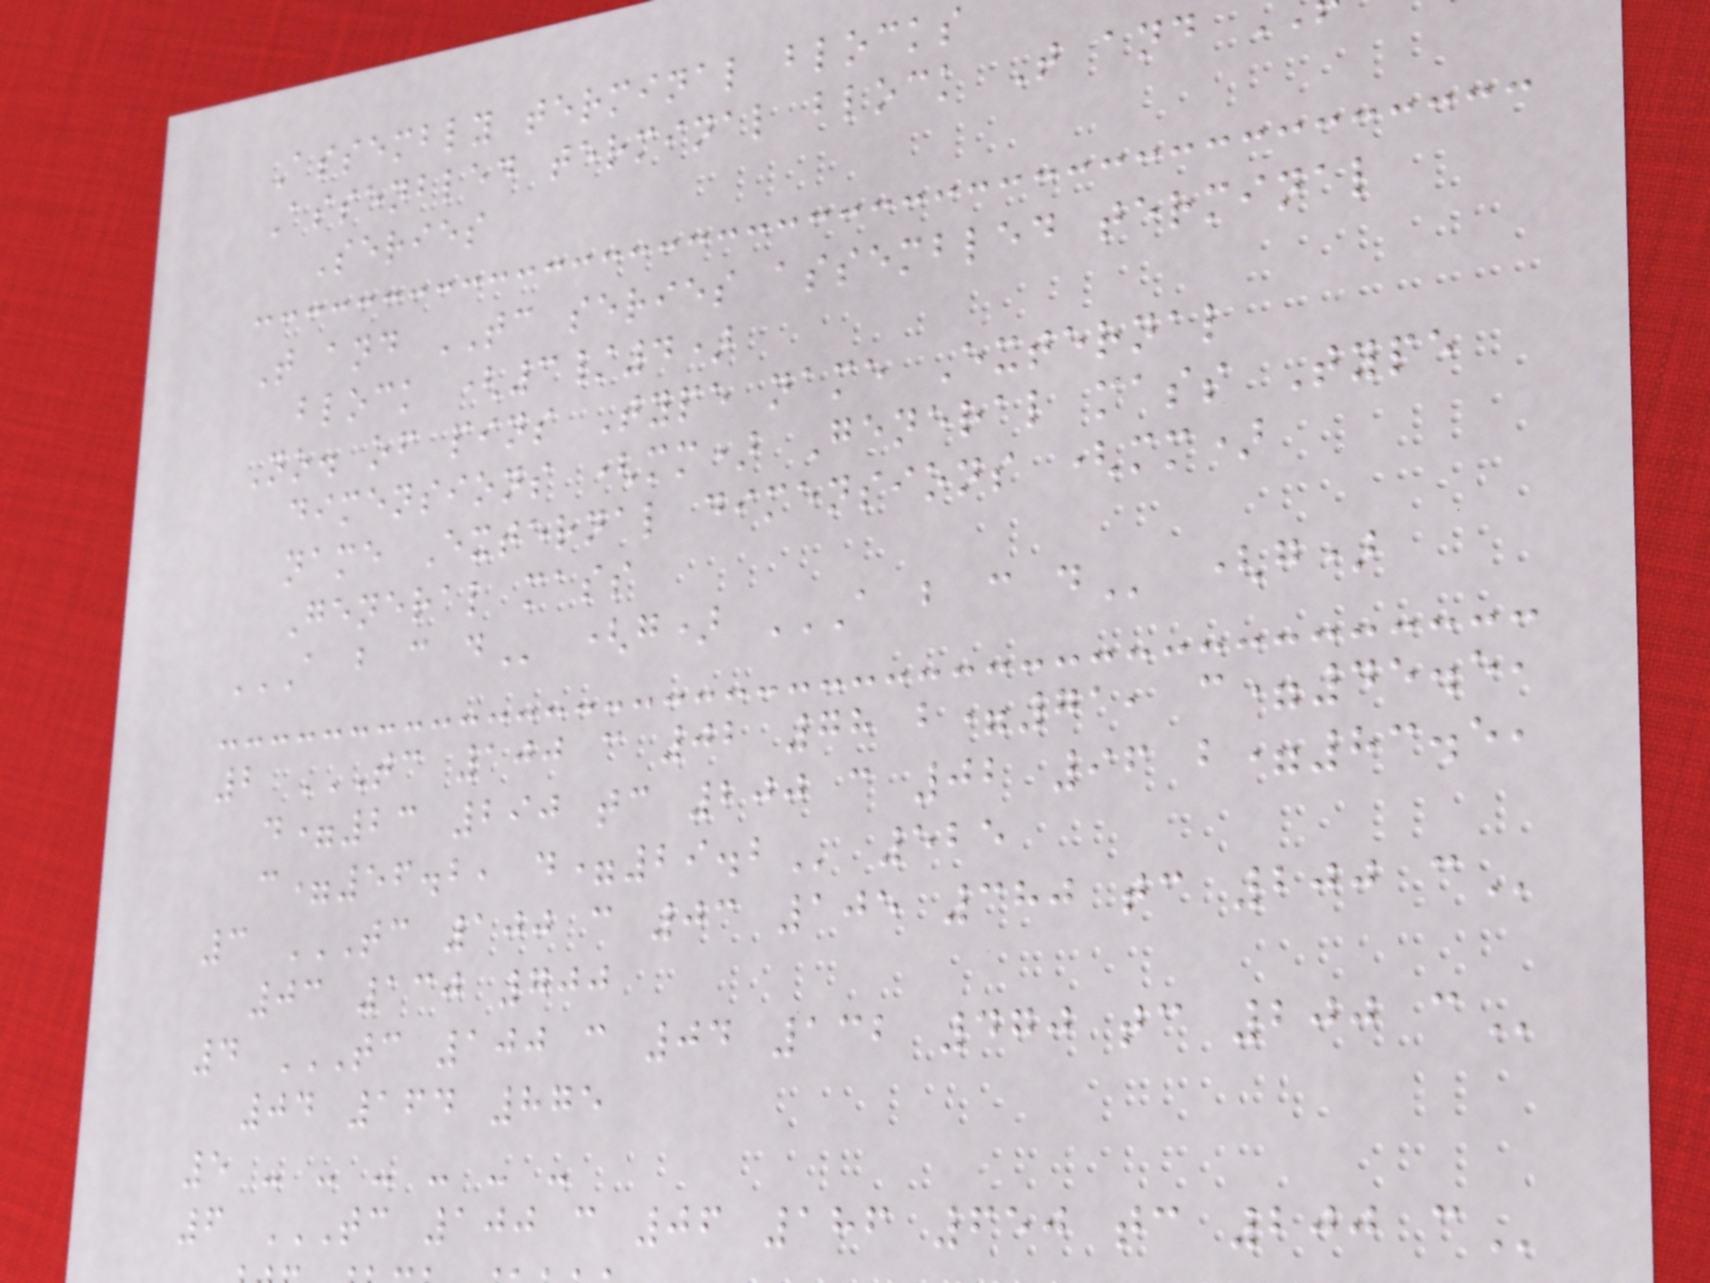Assembly terminal blocks
Assenbled terminal block T and
Series
T and TC series assembled terminal
block (3/4)
No. of pins Type name External
dimensions (mm) General mass Type
name External dimensions (mm)
General mass
A B C D (g) A B C D (g)
2 TC 100 C 02 78 B=71, C=45.5,
d=23 290 tc 200 c 02 96 b=83.5,
c=56.2,
3 TC 100 C 03 105 380 TC 200 C
03 130 700
4 TC 100 C 04 132 470 TC 200 C
04 164 875
5 - - - - - -
6 TC 100 C 06 186 650 TC 200 C
